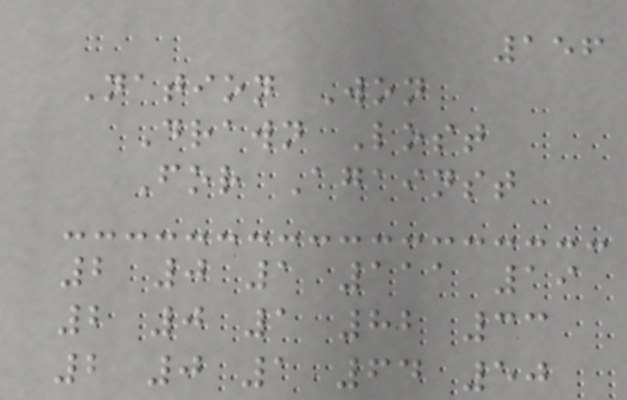156
Nation Won
Drawn Lost
For Against
2 0 1 111 19
2 0 1 82 33
2 0 1 64 50
